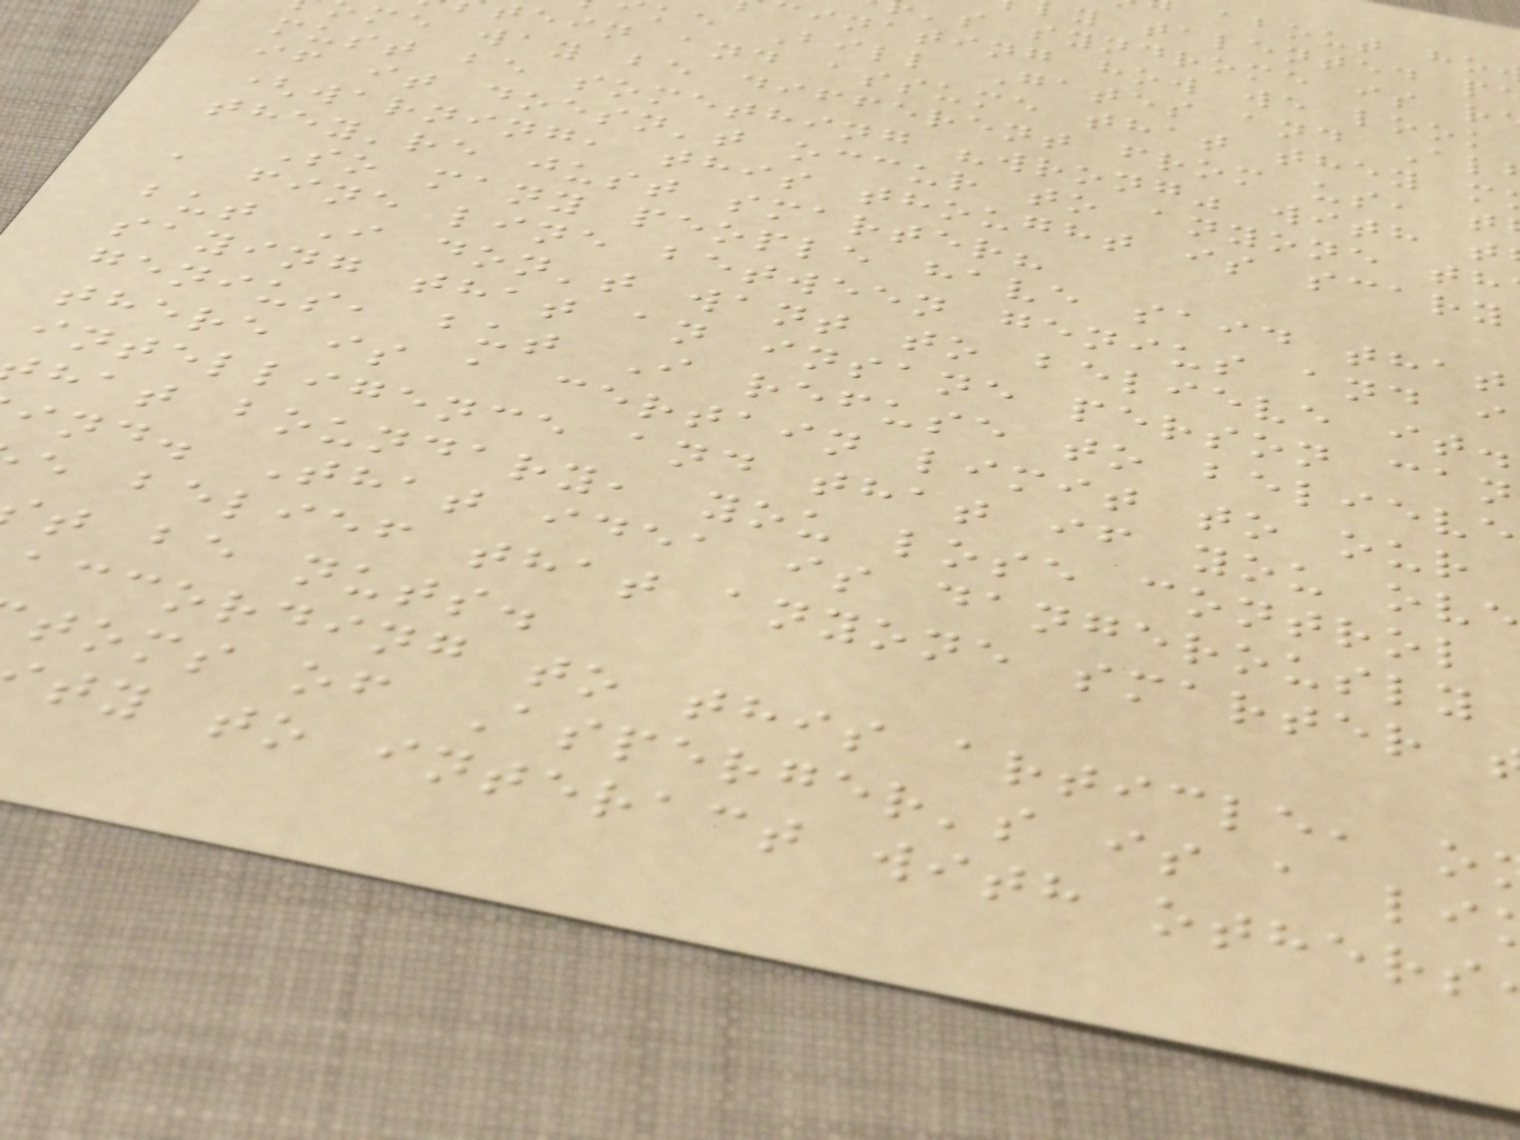y talented p
's syndrome is r
inating how we look
ke Bill Gates and Al
ein and assume that they m
me way be different from us, t
must be something "wrong" with t
if it doesn't occur to anyone th
(warning, this thought is scary
they're just smarter?
So many people have said that
a fine line between genius and i
but I don't want to believe it.
saying that an insane person can
genius, but I refuse to believe
there is a certain limit to our
intelligence and that if you ove
hat boundary, you lose control
ind. That idea is dangerously
e belief that anyone smarter
t be nuts.
according to this article, o
toms of Asperger's is a li
ty to interact with others
